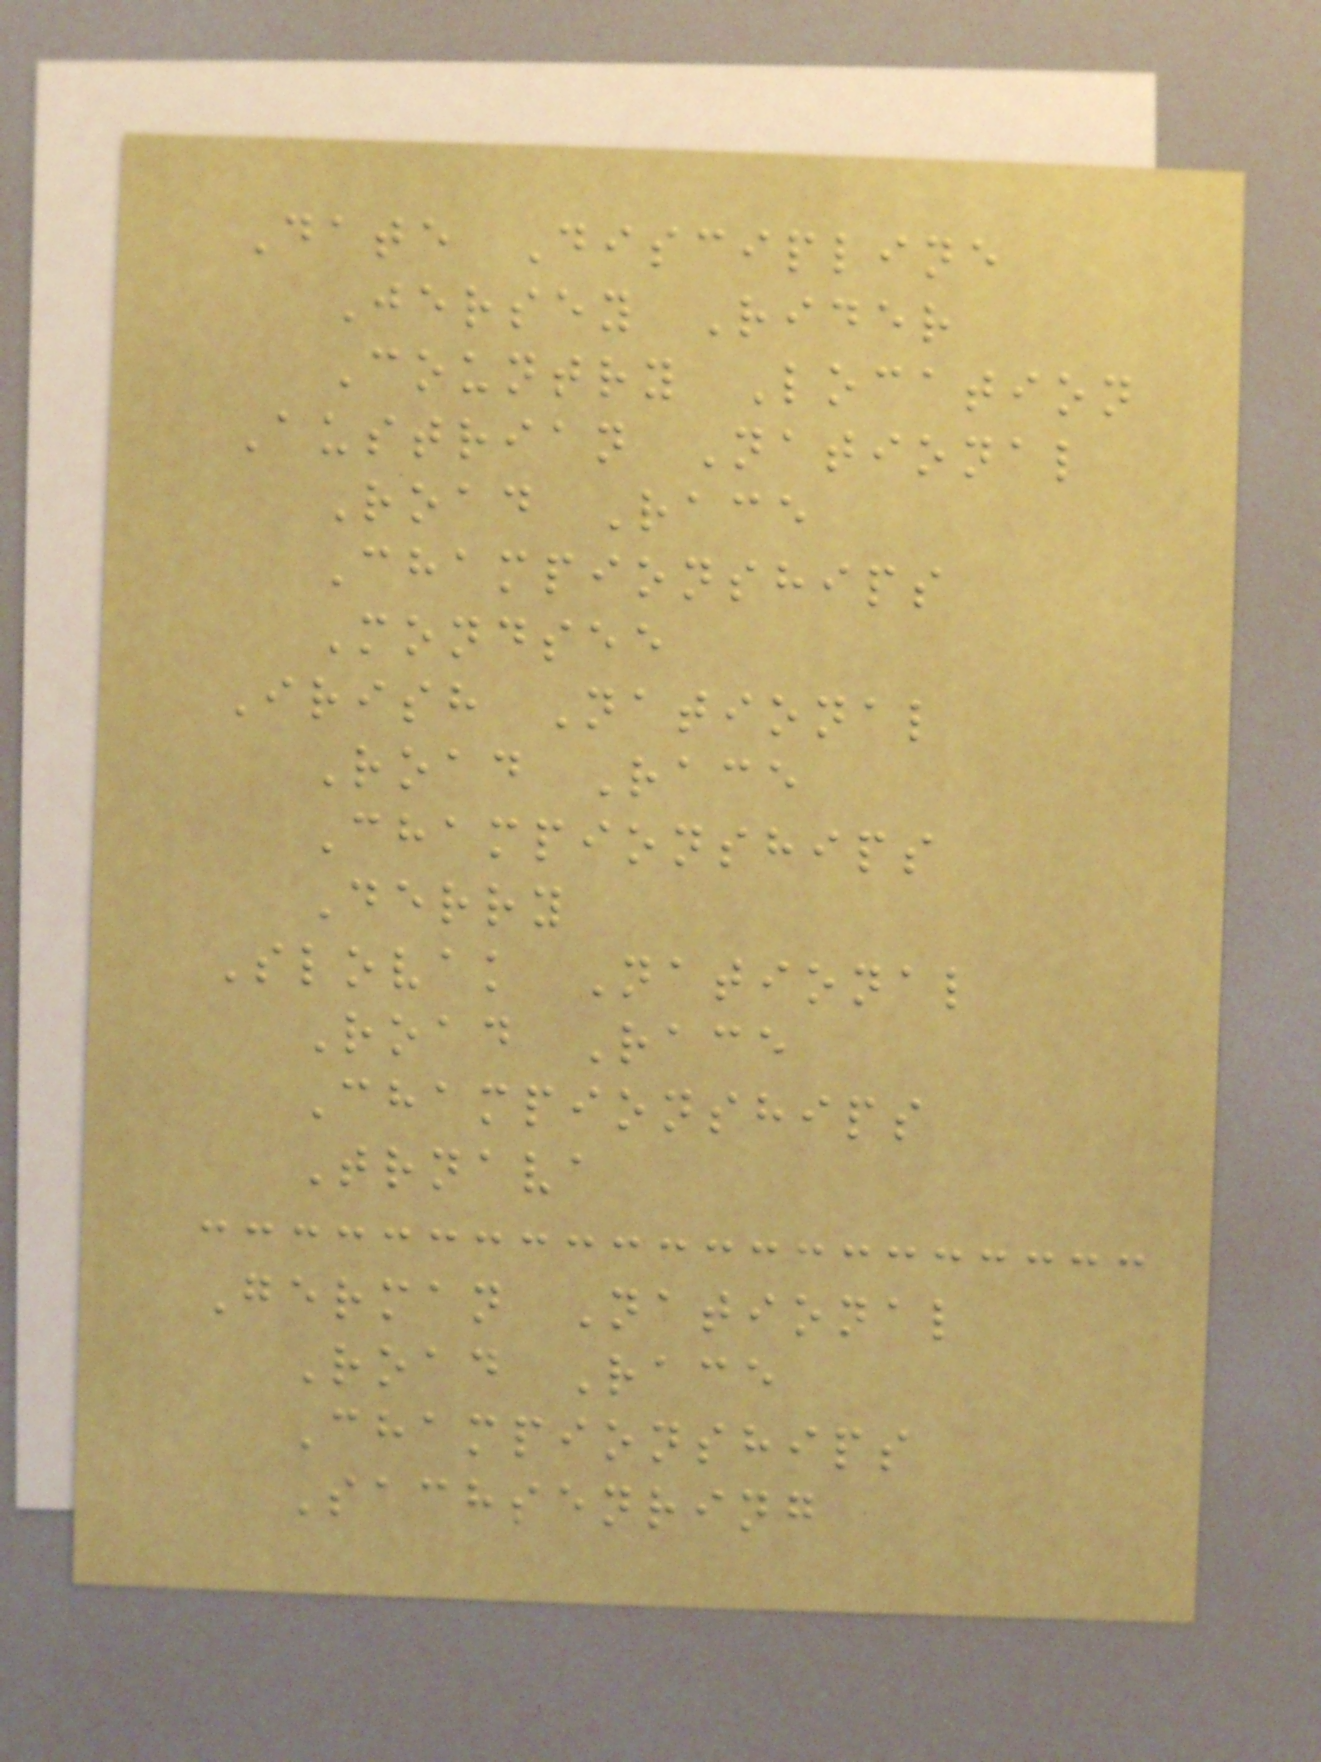Date Discipline
Jersey Rider
Country Location
Austrian National
Road Race
Championships
Mondsee
Irish National
Road Race
Championships
Derry
Slovak National
Road Race
Championships
Trnava
German National
Road Race
Championships
Sachsenring
